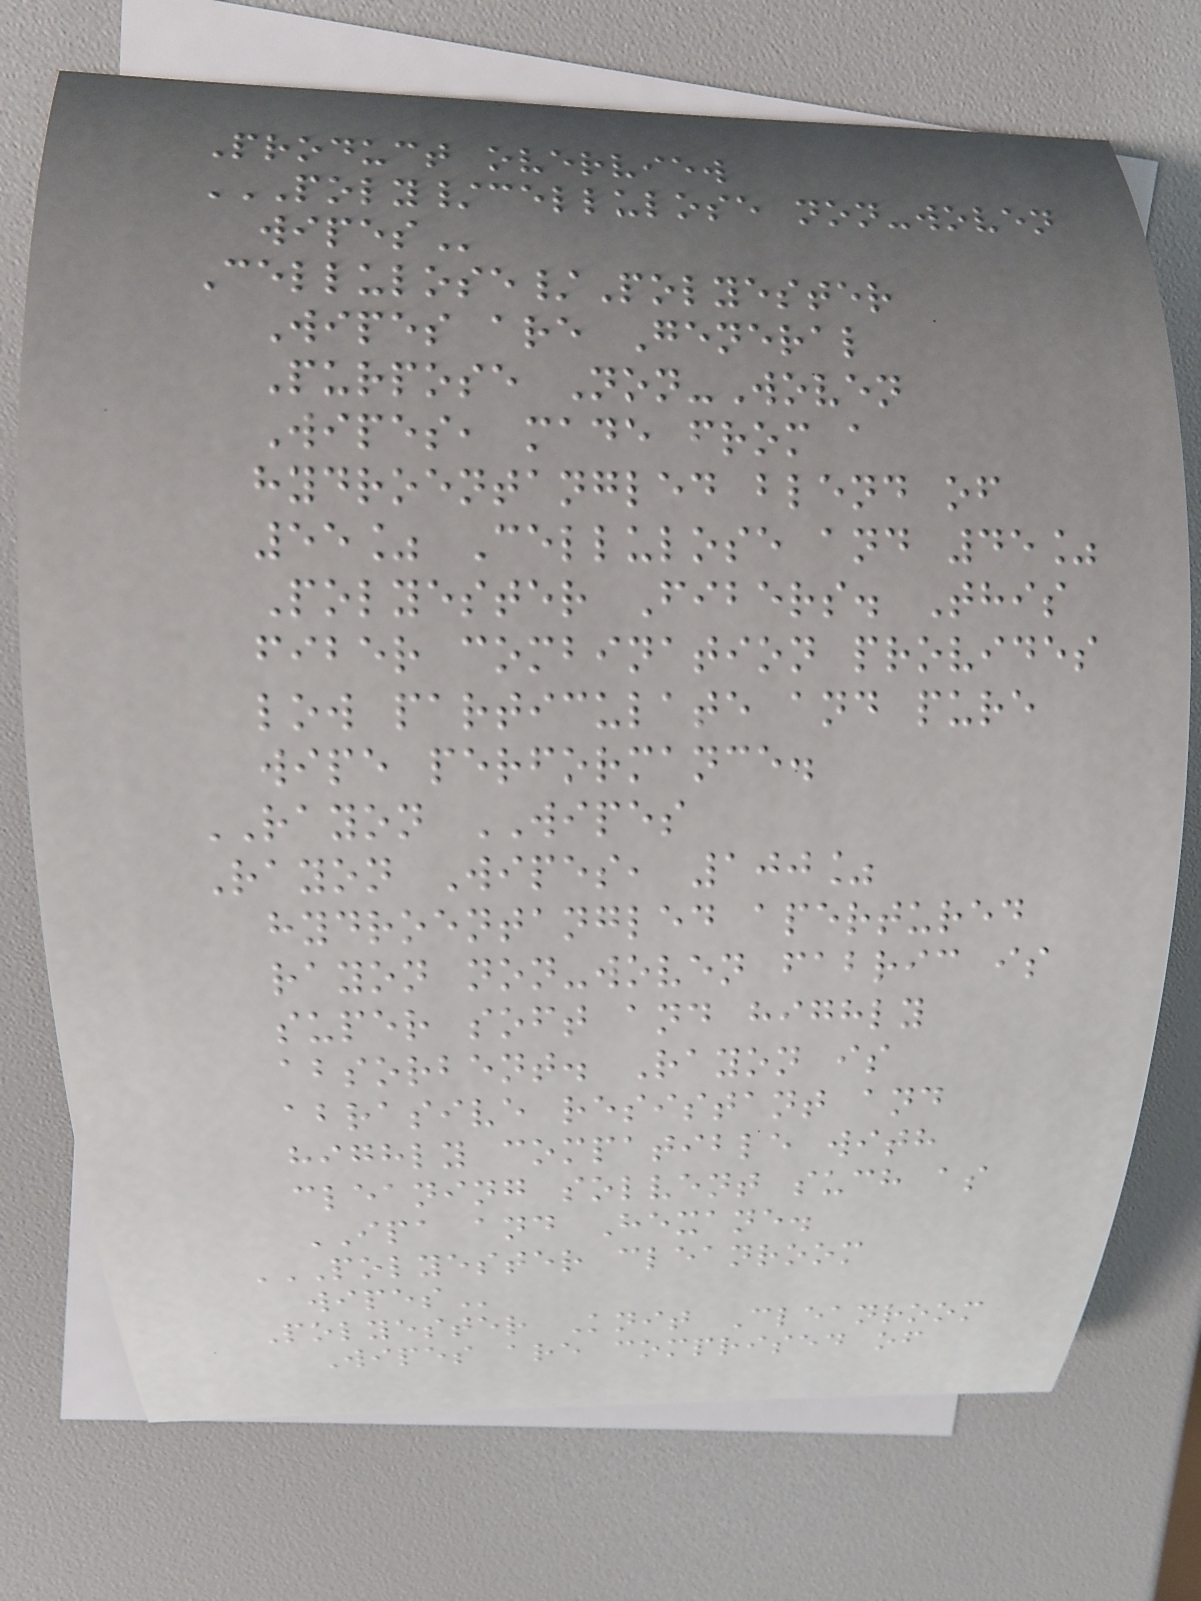Product overview
POLY/CELLULOSE NON-WOVEN
WIPES
Cellulose/Polyester
Wipes are General
Purpose Non-Woven
Wipes, made from a
hydroentangled blend of
55% Cellulose and 45%
Polyester Fibers. This
fiber combination provides
low particulate and pure
wipe performance.
RAYON WIPES
Rayon Wipes, 100%
hydroentangled apertured
rayon non-woven fabric is
super soft and highly
absorbent. Rayon is
abrasive resistant and
highly compatible with
cleaning solvent such as
IPA and Hexane.
POLYESTER CLEANROOM
WIPES
Polyester Knit Cleanroom
Wipes are comprised of
